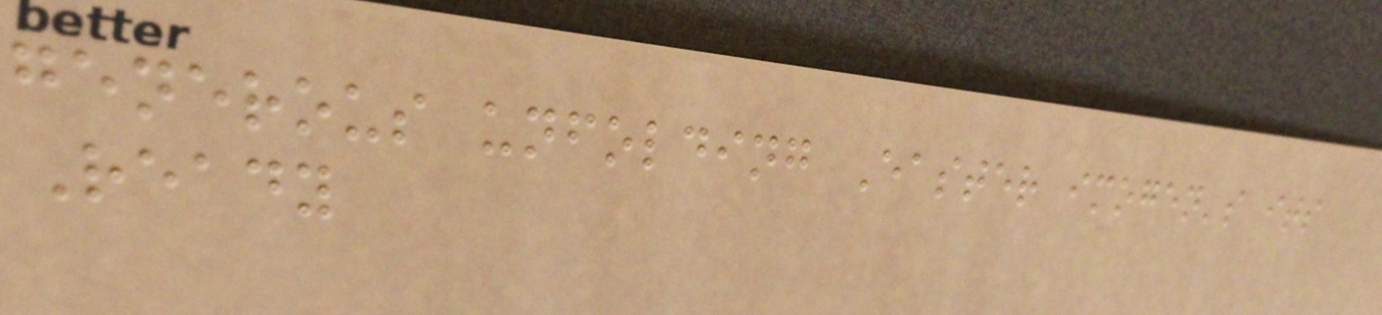generous unfolding Easter imogen's its
Ready
